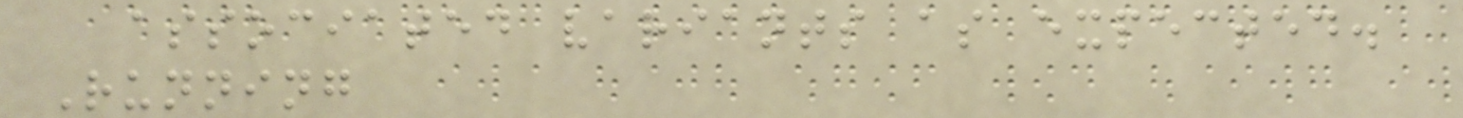associated variants as expected.
Running
